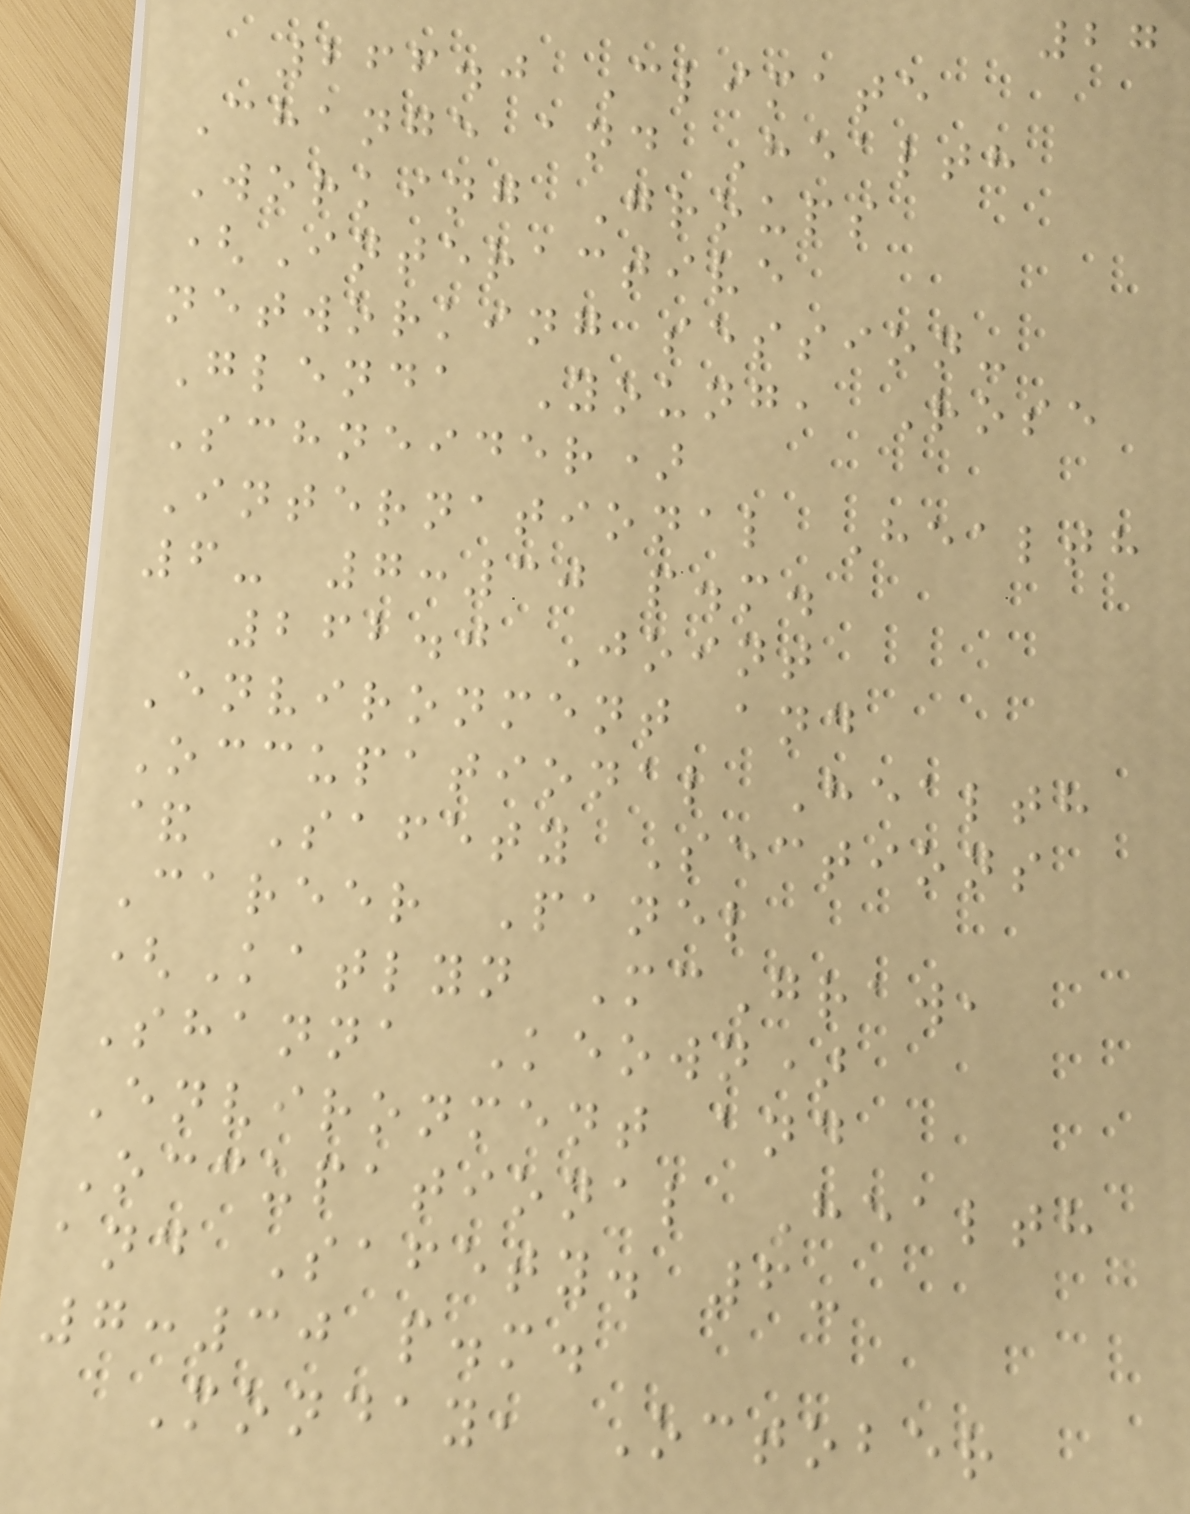27
266.0 Climate
Change and Health
Working Groups
(Interactive
networking session-
Glenda Young, Rose
Schneider)
International Health
6- 7:30 p.m.
262.0 Joint
Environment and
Occupational Health
& Safety Sections
Career Panel
(Katlyn McGraw,
Shanna Keown)
Environment and
Occupational Health
and Safety. 6-
7:30 p.m.
Monday, October
